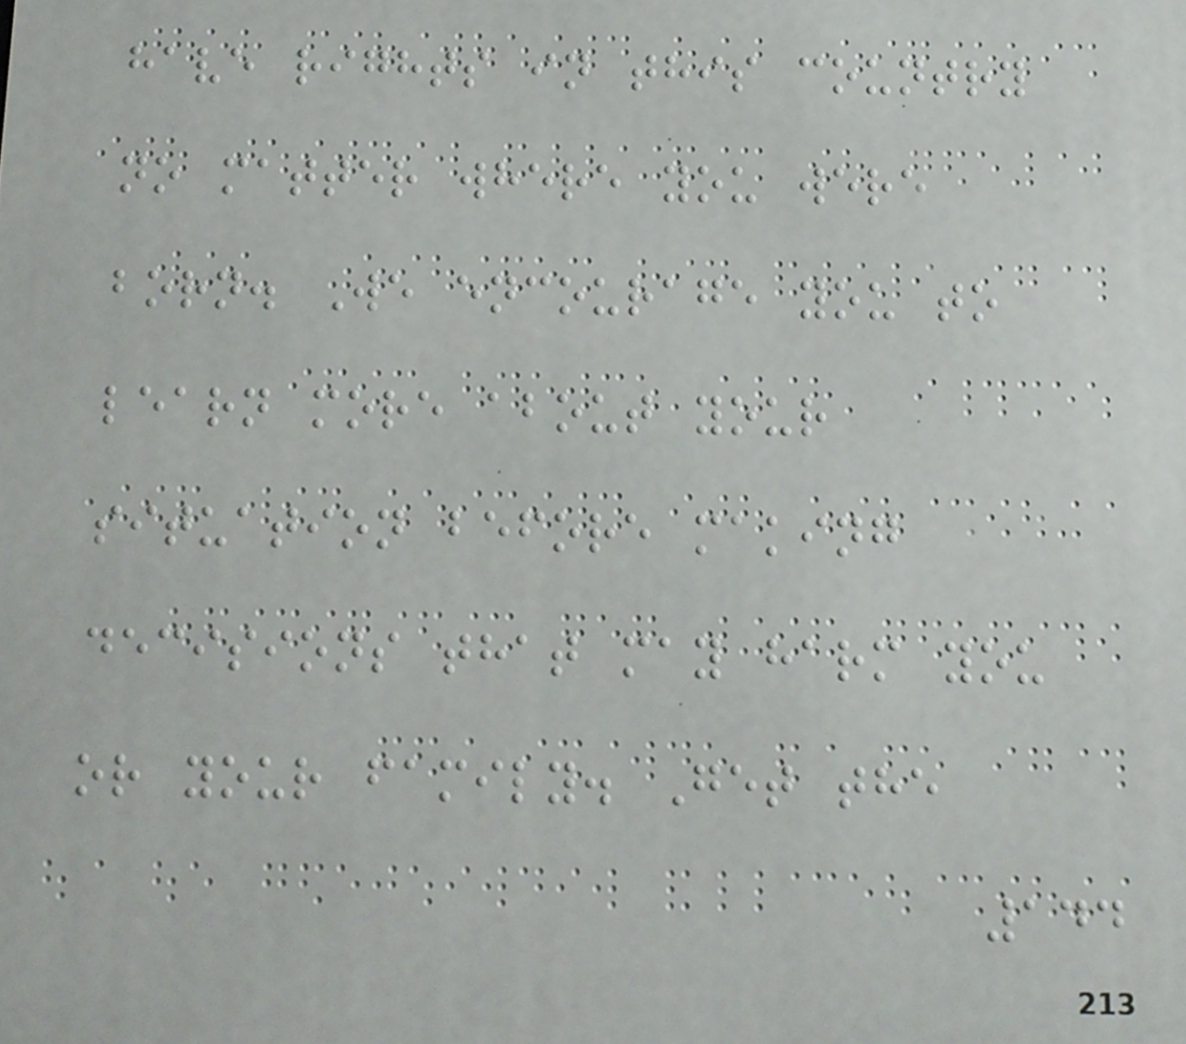have rights in this country
no matter where you were
born. We encourage you to
learn more about your
situation before making
decisions that may harm you
or your family. Get the
144
